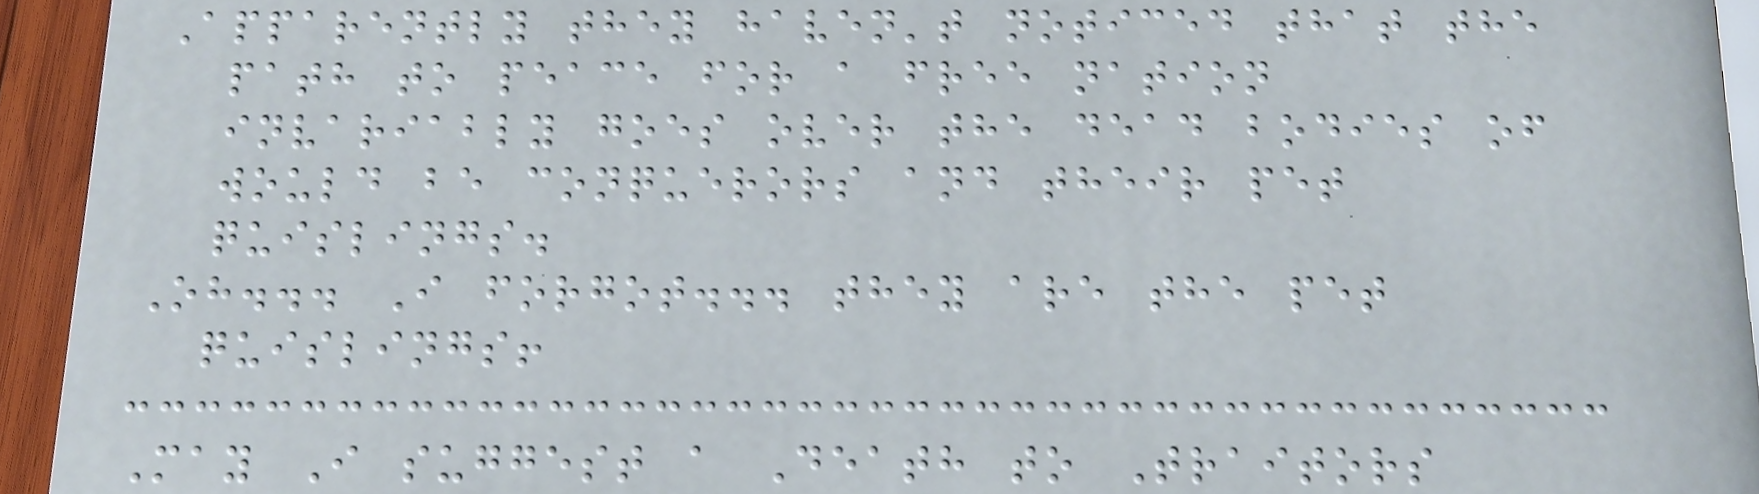Apparently they haven't noticed that the
path to peace for a free nation
invariably goes over the dead bodies of
would be conquerors and their pet
quislings.
Oh... I forgot... they are the pet
quislings!
May I suggest a Death to Traitors
